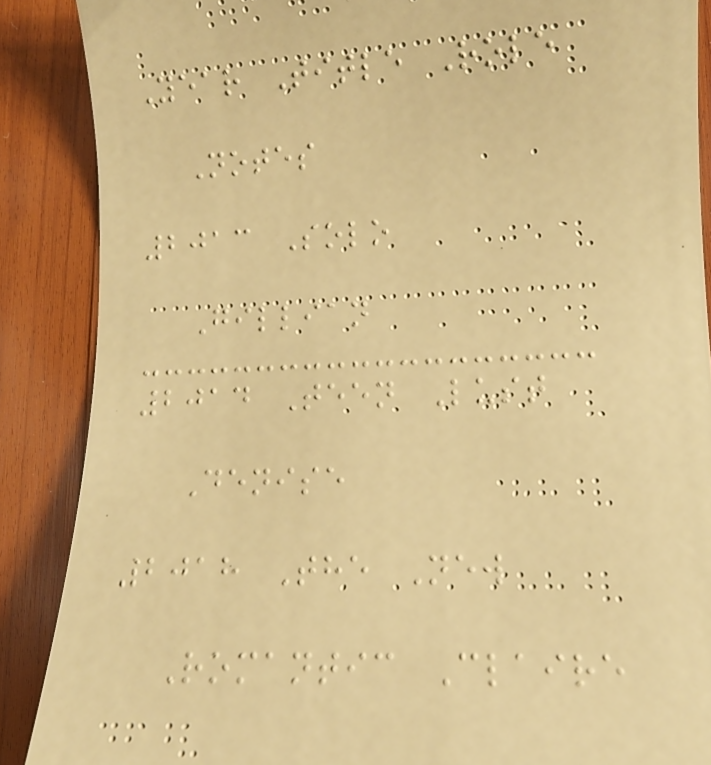Year Title Role
Notes
2013 Solo
Gillian
2014 Teen Lust
Denise
2018 The New
Romantic Claire
